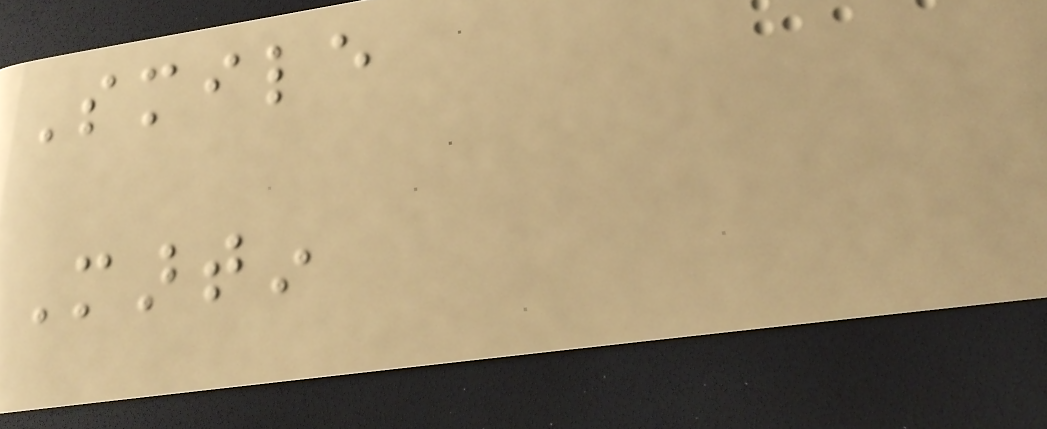Smile
Martin
